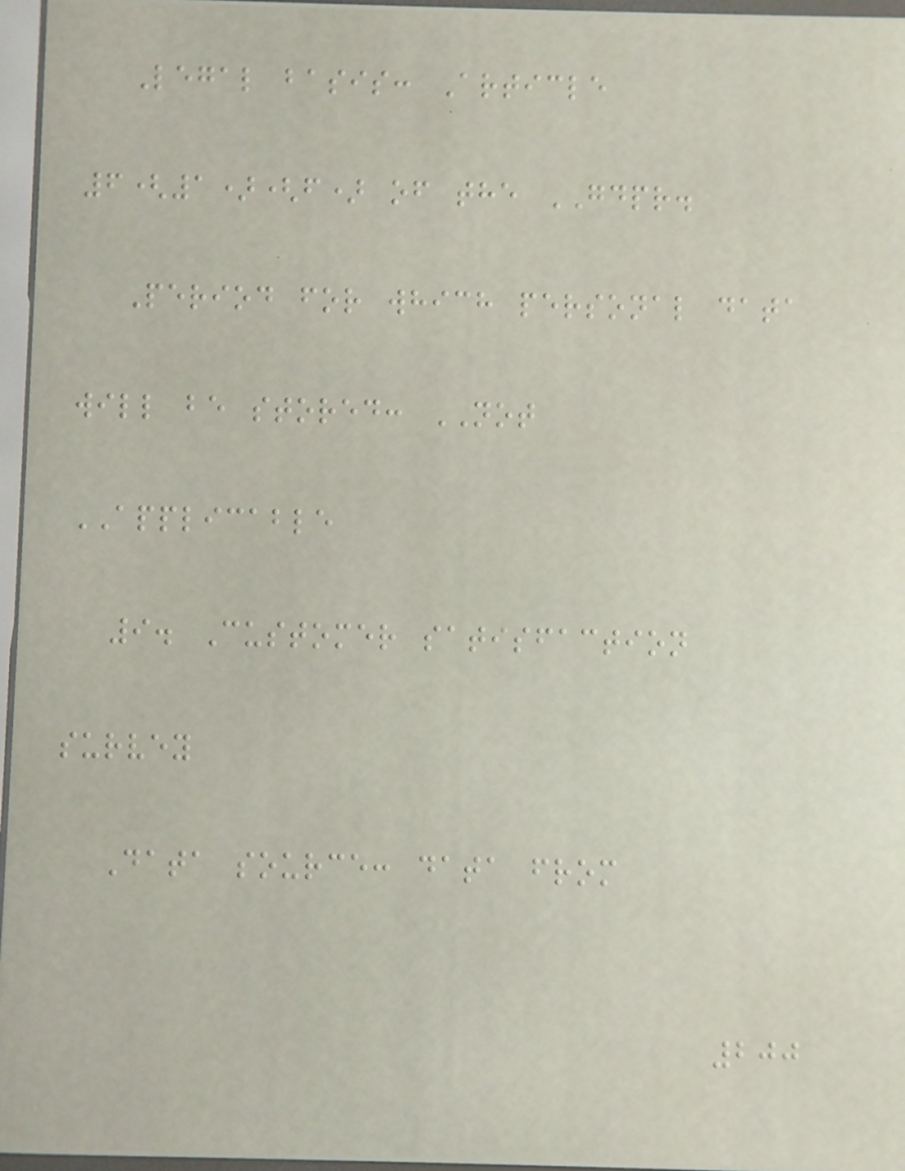Legal basis: Article
6(1)(f) of the GDPR.
Period for which personal data
will be stored: NOT
APPLICABLE
9. Customer satisfaction
survey
Data source: data from
200
